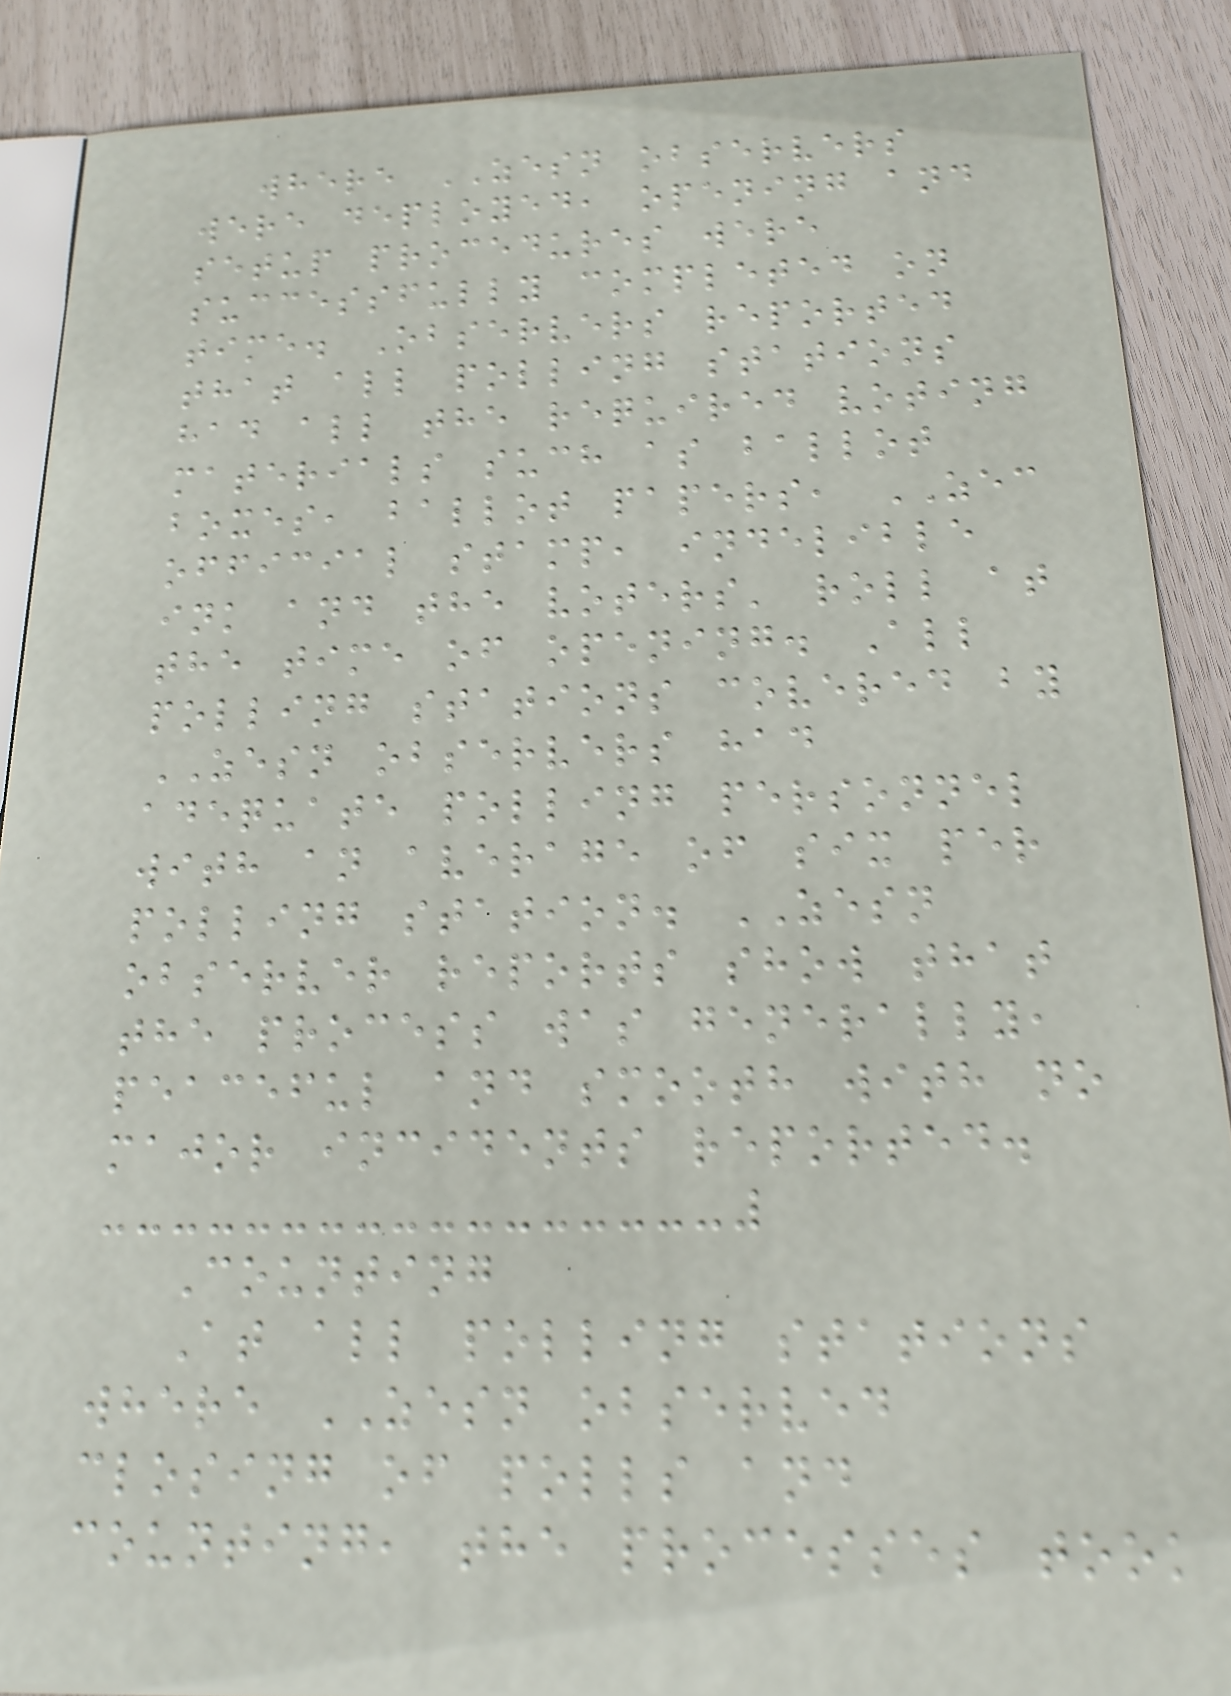where ZESN observers
were deployed, opening and
setup procedures were
successfully completed on
time. Observers reported
that all polling stations
had all the required voting
materials such as ballot
boxes, ballot papers, ZEC
official stamp, indelible
ink and the voters' roll at
the time of opening. All
polling stations covered by
ZESN observers had
adequate polling personnel
with an average of six per
polling station. ZESN
observer reports show that
the process was generally,
peaceful and smooth with no
major incidents reported.
Counting
At all polling stations
where ZESN observed
closing of polls and
counting, the processes took
